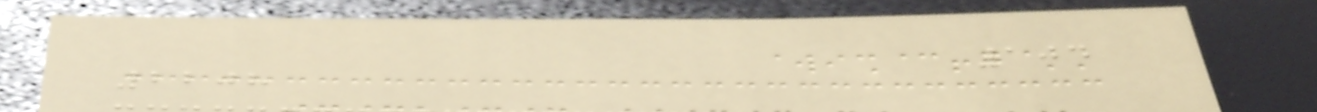104
2208
